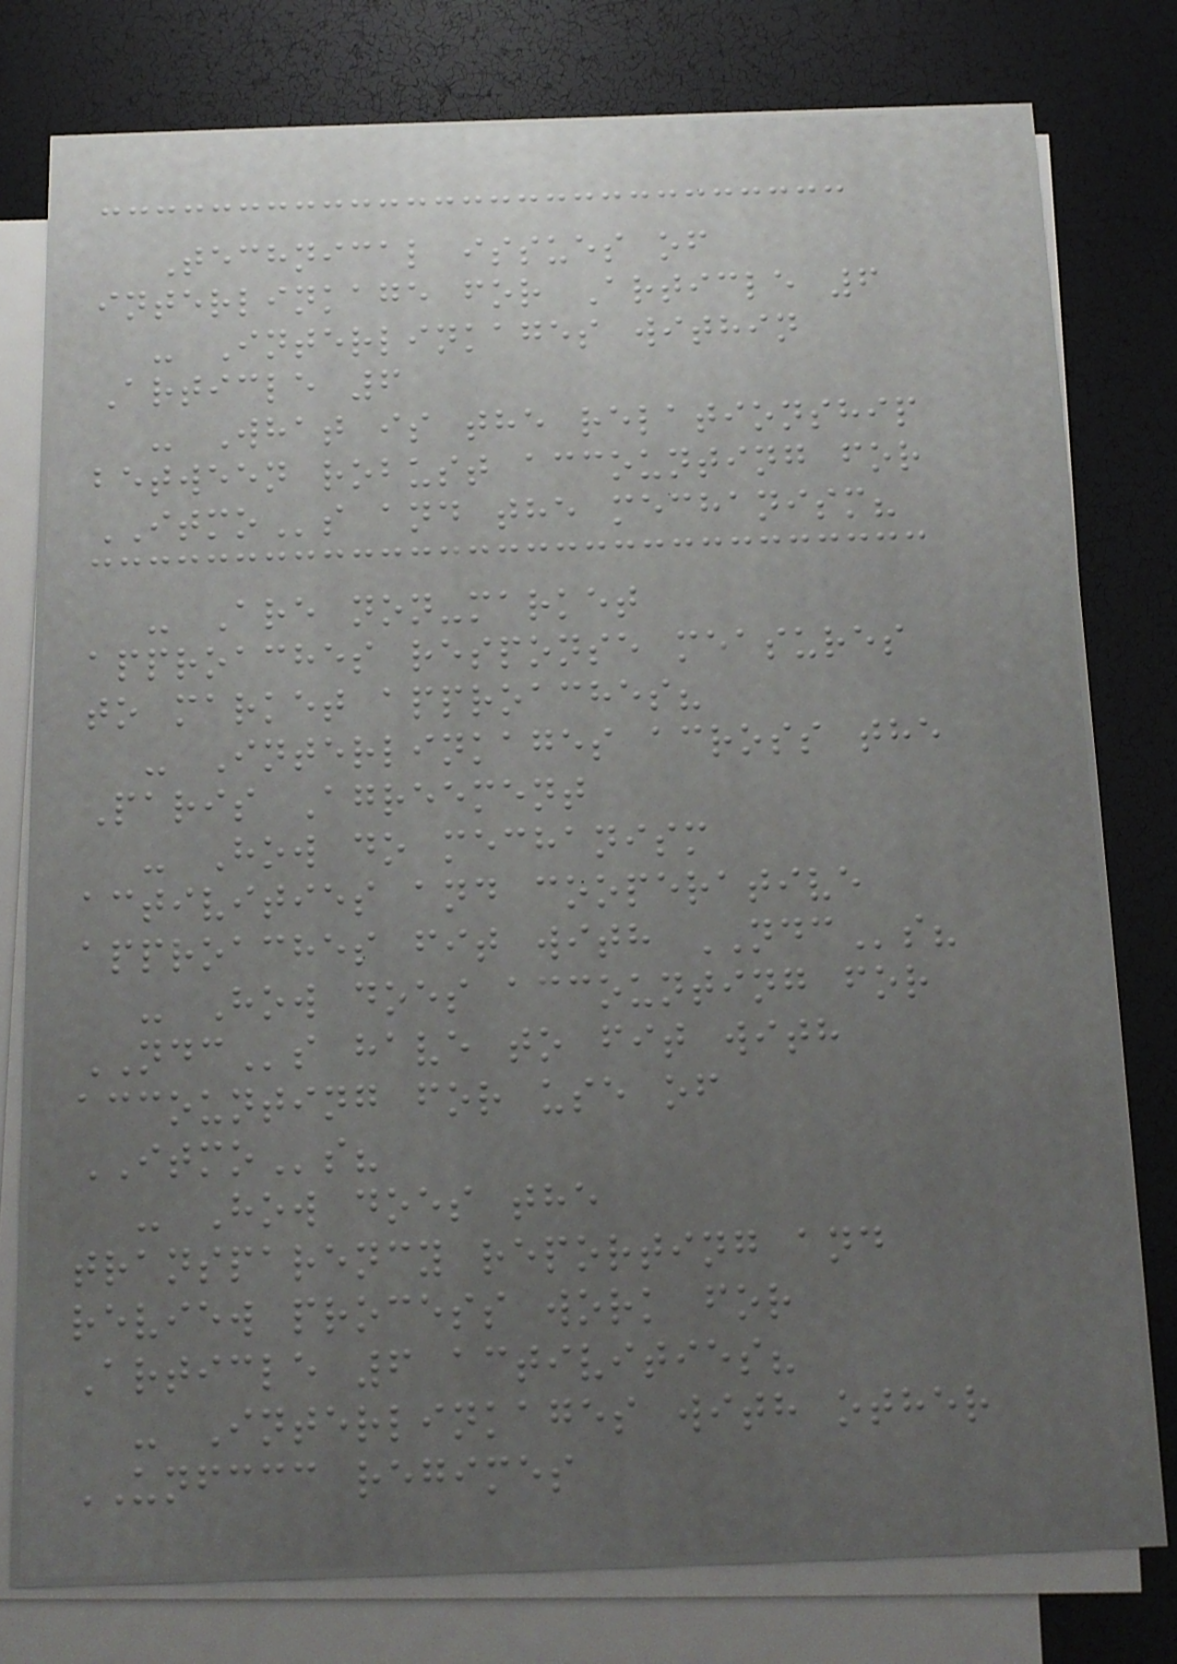Technical issues of
interlinkage for Article 6
- Interlinkages within
Article 6
- What is the relationship
between robust accounting for
ITMOs and the mechanism?
- Are non-market
approaches response measures
to market approaches?
- Interlinkages across the
Paris Agreement
- How do mechanism
activities and cooperative
approaches fit with NDCs?
- How does accounting for
NDCs have to fit with
accounting for use of
ITMOs?
- How does the
transparency reporting and
review process work for
Article 6 activities?
- Interlinkages with other
UNFCCC regimes
